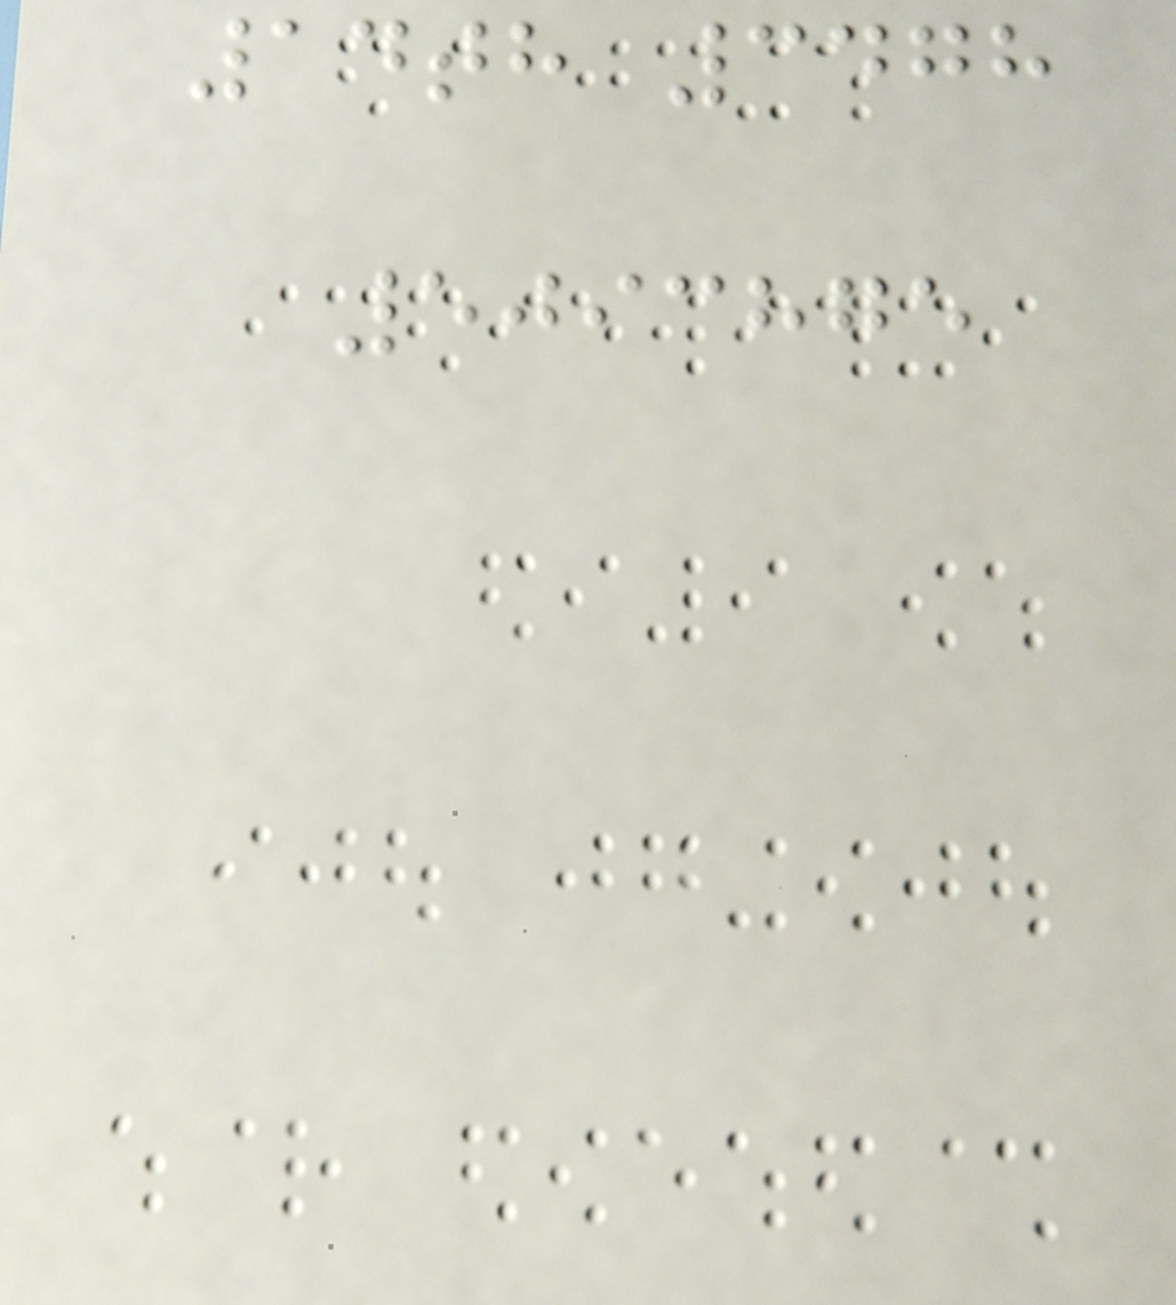14th 3478
5093875
